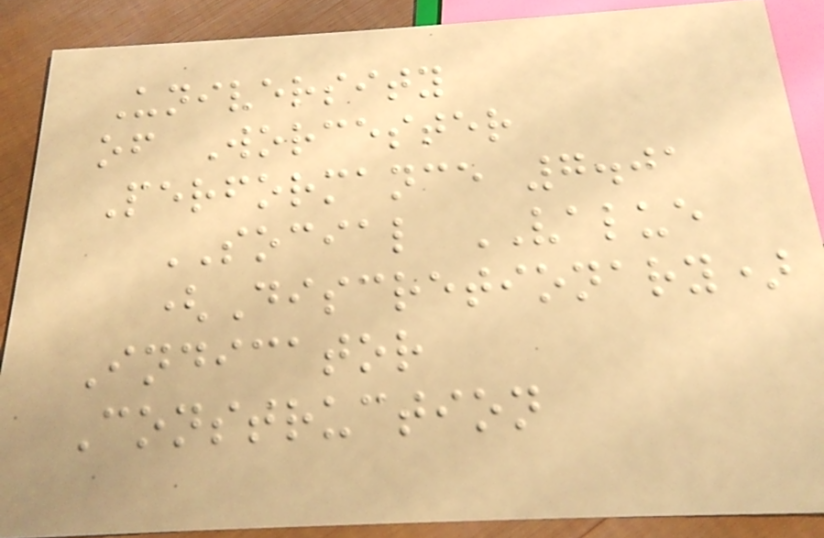University
of Worcester
Performance 7.01
SOCIAL VALUE
(Discretionary)
Indicator
Construction
